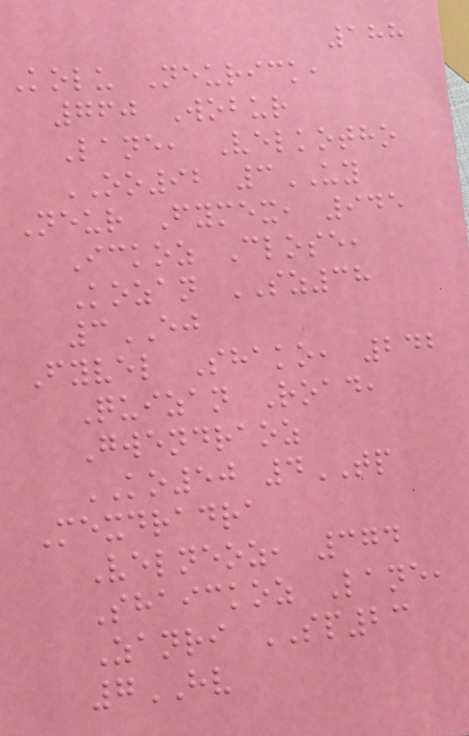188
Kolu Neurick,
760 Wobur
Lane, Velkotho
OO92 3UY
Neur Fymex, 945
Ickoz Close,
Kozan SZ38
3EJ
Fyvel Shako, 242
Quizan Road,
Gwendraoz
KO50 4TP
Mexdradra
Velneoz, 374
Shaickoz Lane,
Zanri SP23
7HV
